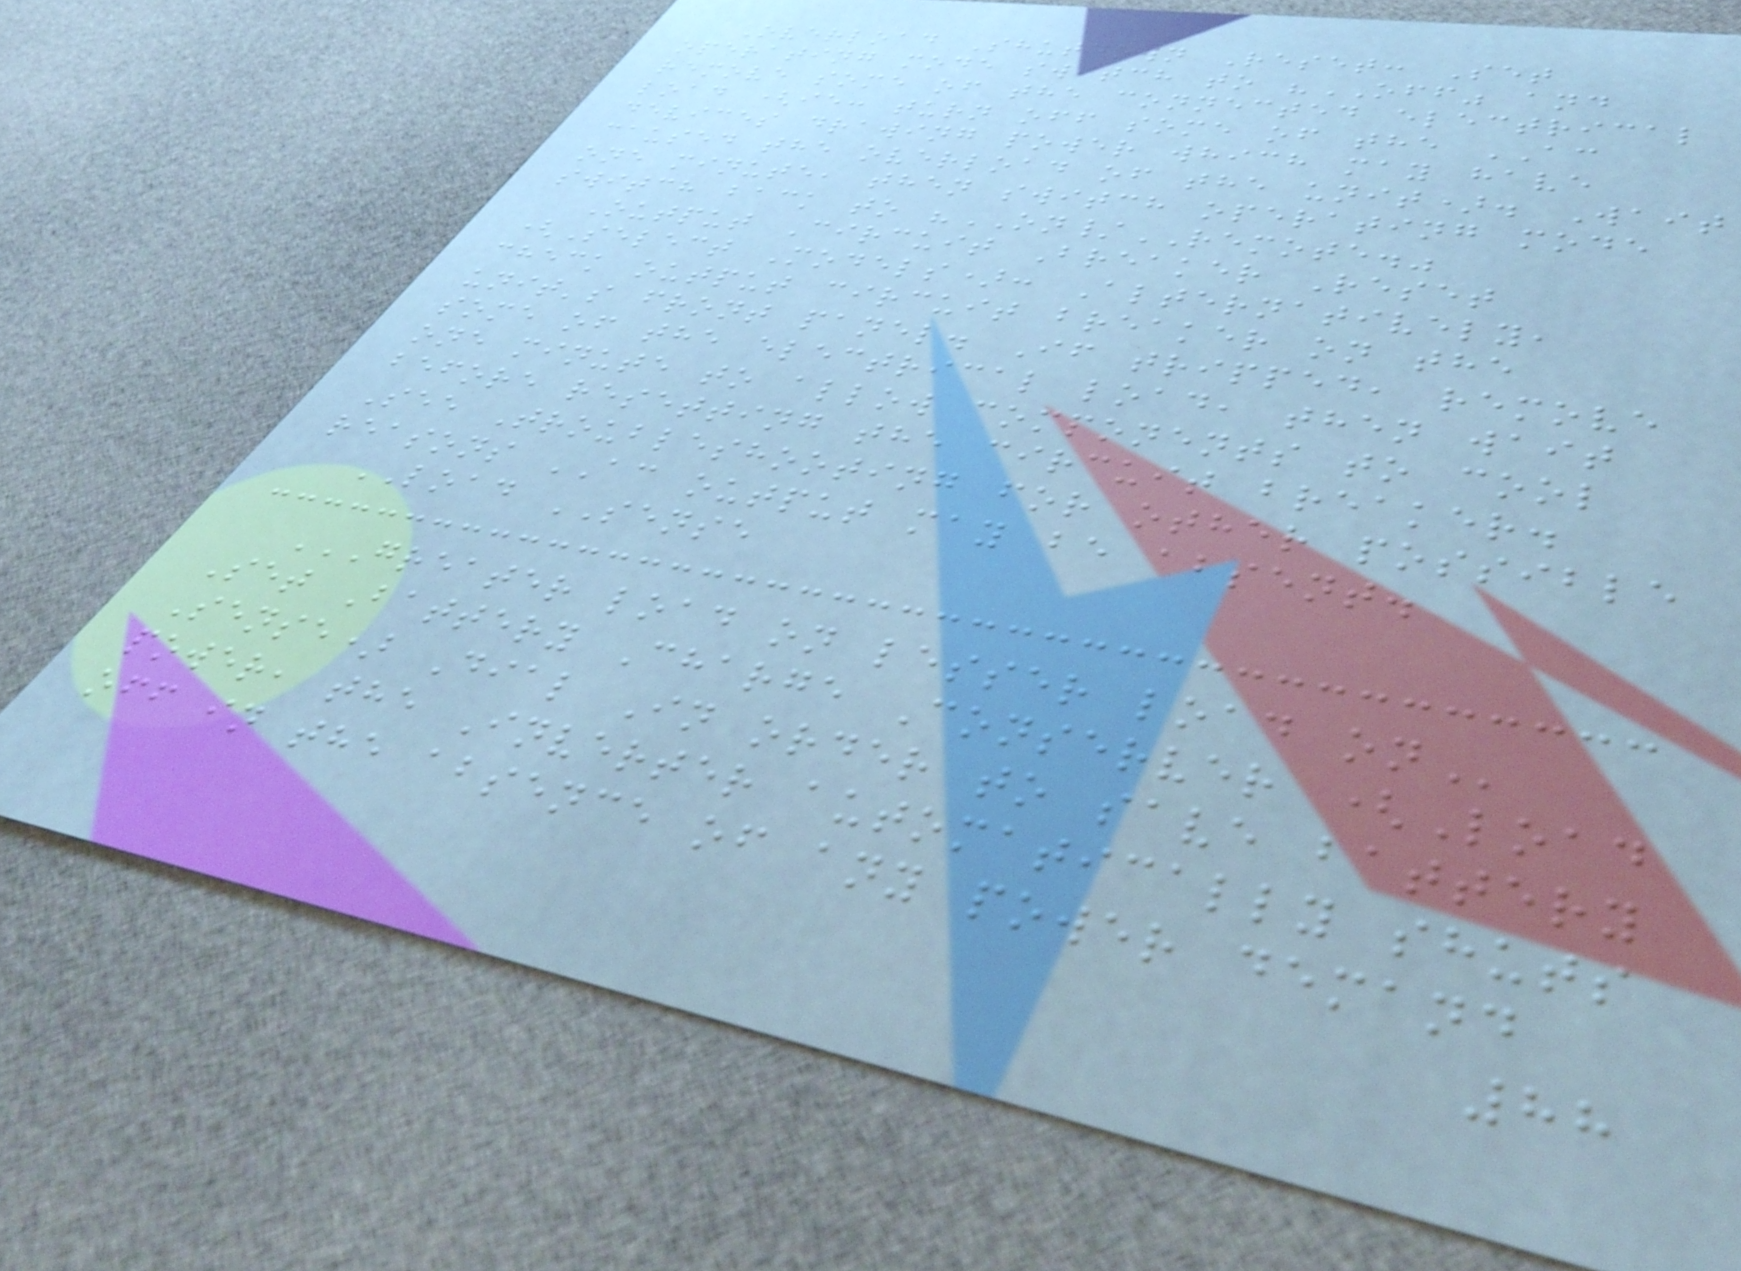Overload Shutdown Reset: Set
operating mode switch to "OFF" and
remove some of the connected electrical
load (ie: turn off some of the AC
devices drawing power which may have
caused the overload of the unit). Wait
one minute, then switch operating mode
switch back to "ON/REMOTE."
Output Circuit Breaker Reset
(Select Models): Alternatively,
check output circuit breaker on the
unit's front panel. If tripped, remove
some of the electrical load, then wait
one minute to allow components to cool
before resetting the circuit breaker.
See Troubleshooting for other possible
reasons AC output may be absent.
LOAD SENSE
GREATER LOAD ON LESSER LOAD ON
Set Battery Charge Conserver (Load
Sense) Dial In order to save battery
power, the Inverter automatically shuts
off in the absence of any power demand
88
